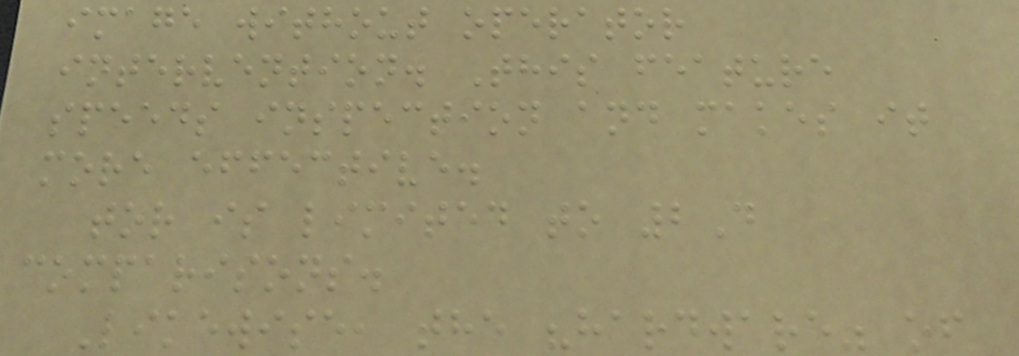image without operator
intervention. This feature
speeds inspection and makes it
more effective.
tor is limited to 2D
comparisons.
Likewise, the "hardware" of
